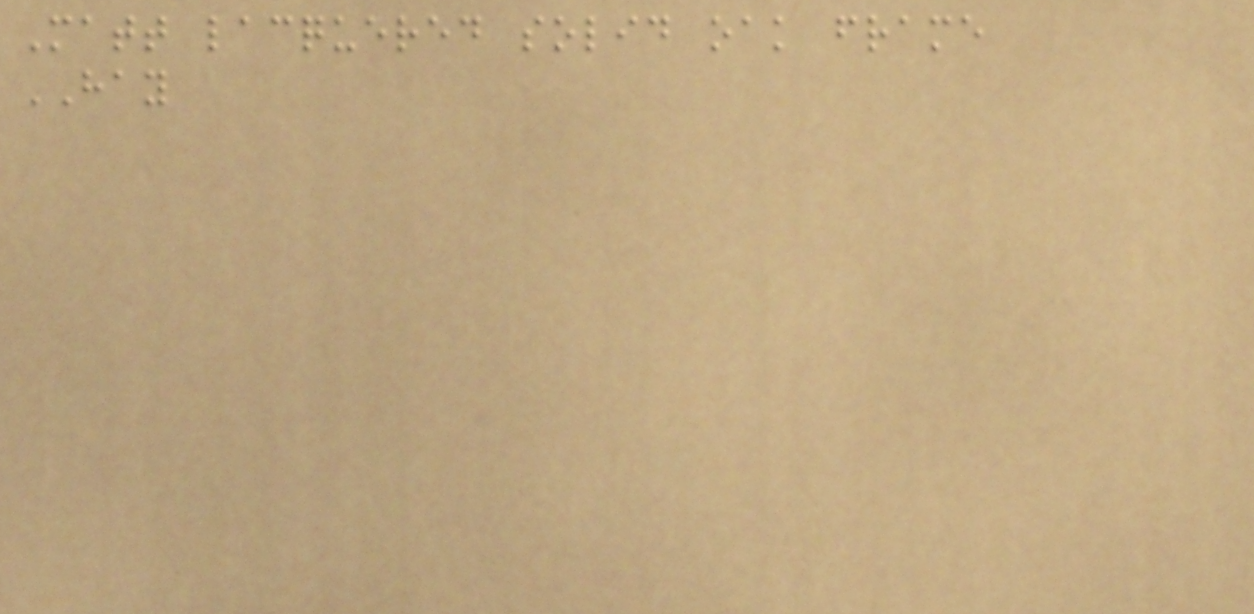Matt lacquered solid oak frame
HAY
